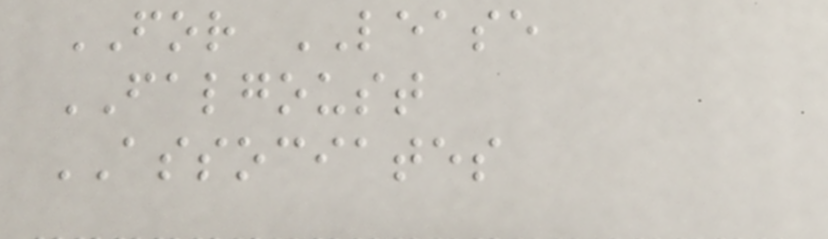FOR LEASE
FALGOUST
ASSOCIATES
